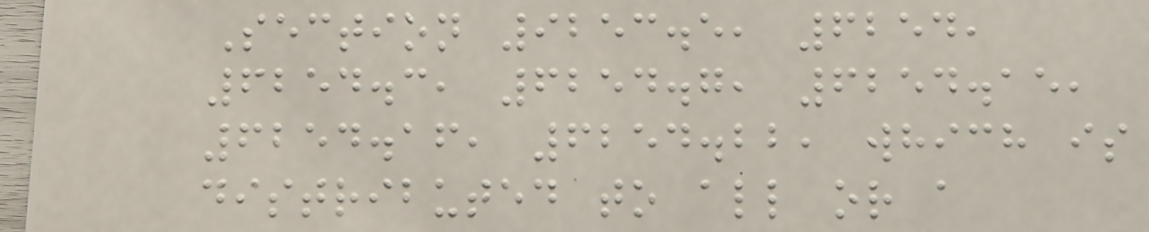Section 9253.5, 6254,
6254.3, 6254.7, 6254.15,
6254.16, 6254.22, which is
distributed to all or a
